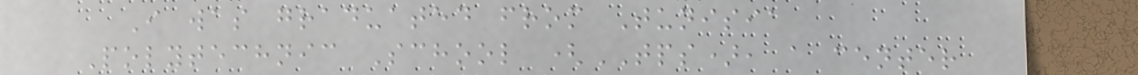I was graduated from Tunisia
Polytechnic School (TPS), a center
